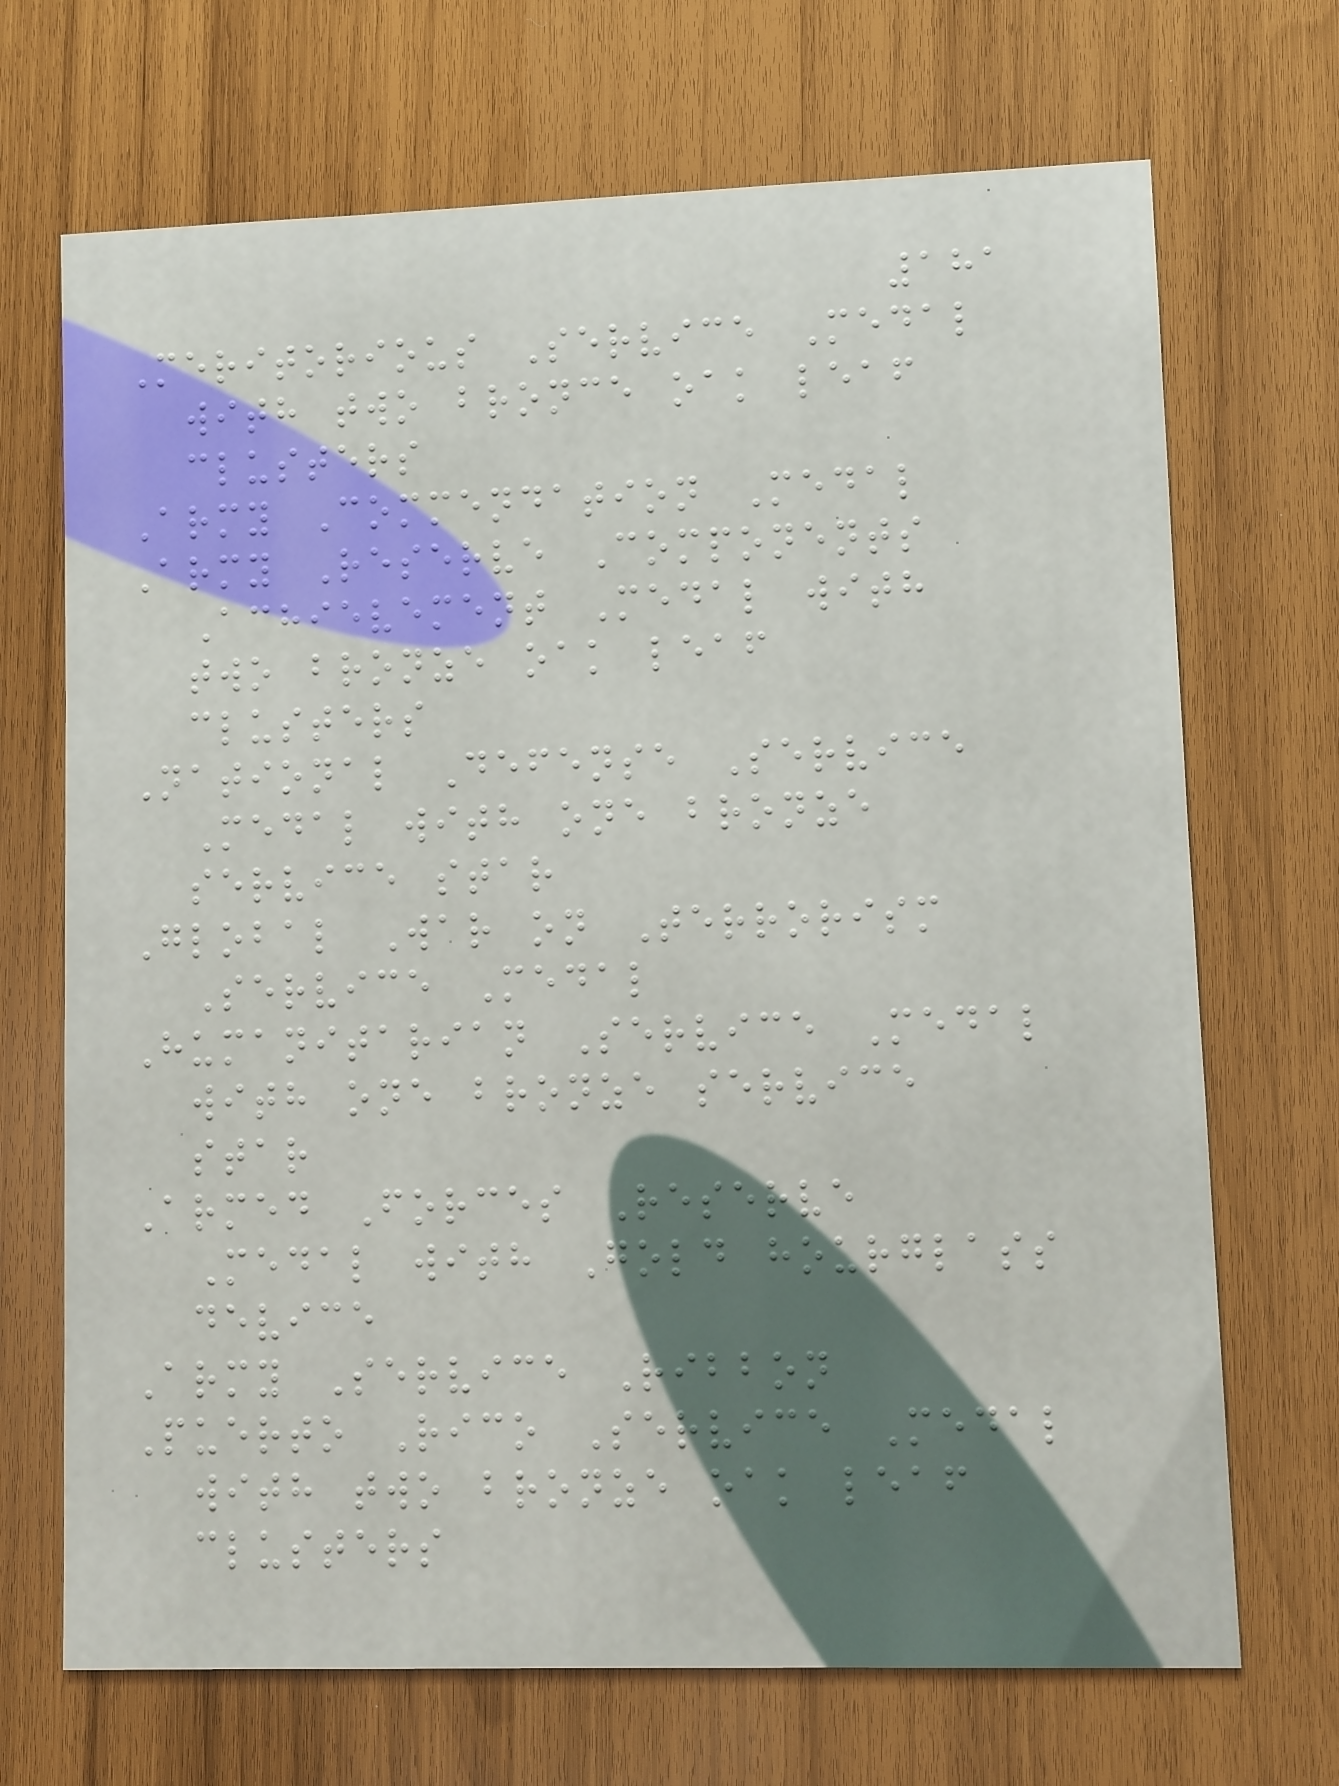181
Meritorious Service Medal
with two bronce oak leaf
clusters
Army Commendation Medal
Army Reserve Components
Achievement Medal with
two bronze oak leaf
clusters
National Defense Service
Medal with one bronze
service star
Global War on Terrorism
Service Medal
Humanitarian Service Medal
with one bronze service
star
Armed Forces Reserve
Medal with Gold hourglass
device
Army Service Ribbon
Puerto Rico Service Medal
with two bronze oak leaf
clusters
